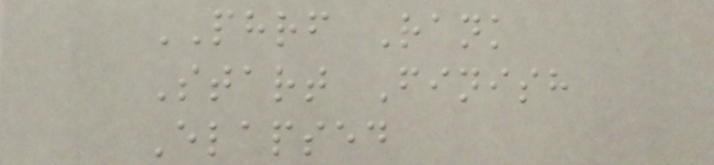PHRF Rank
Start Finish
Elapsed
